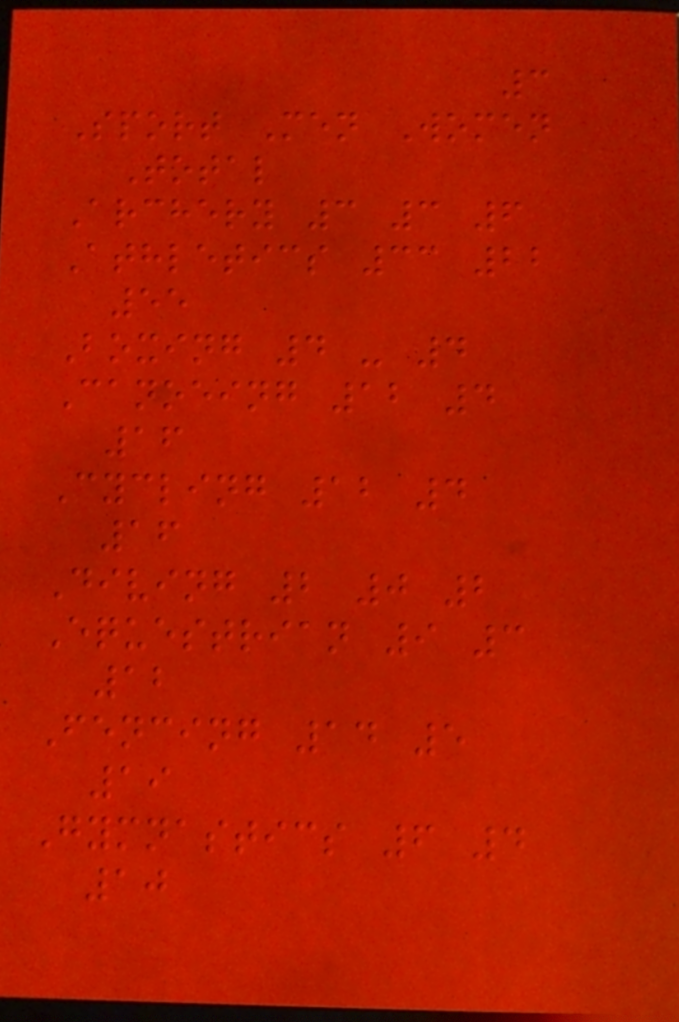3
Sport Men Women
Total
Archery 3 3 6
Athletics 33 22
55
Boxing 4 - 4
Canoeing 12 4
16
Cycling 12 4
16
Diving 2 0 2
Equestrian 9 3
12
Fencing 14 5
19
Gymnastics 6 4
10
